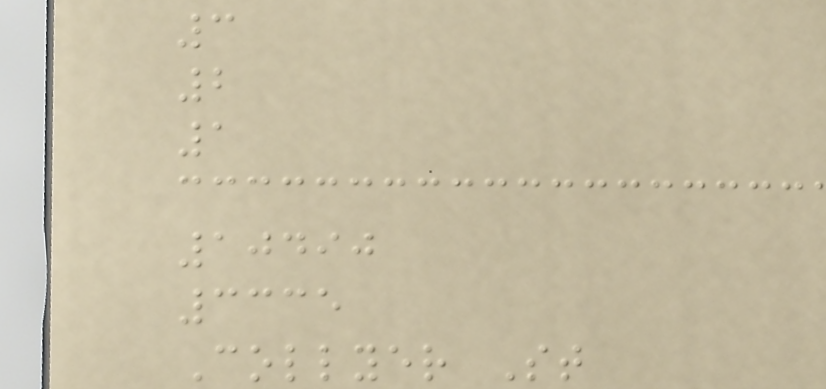3
2
1
10490
3335
Collyer St
